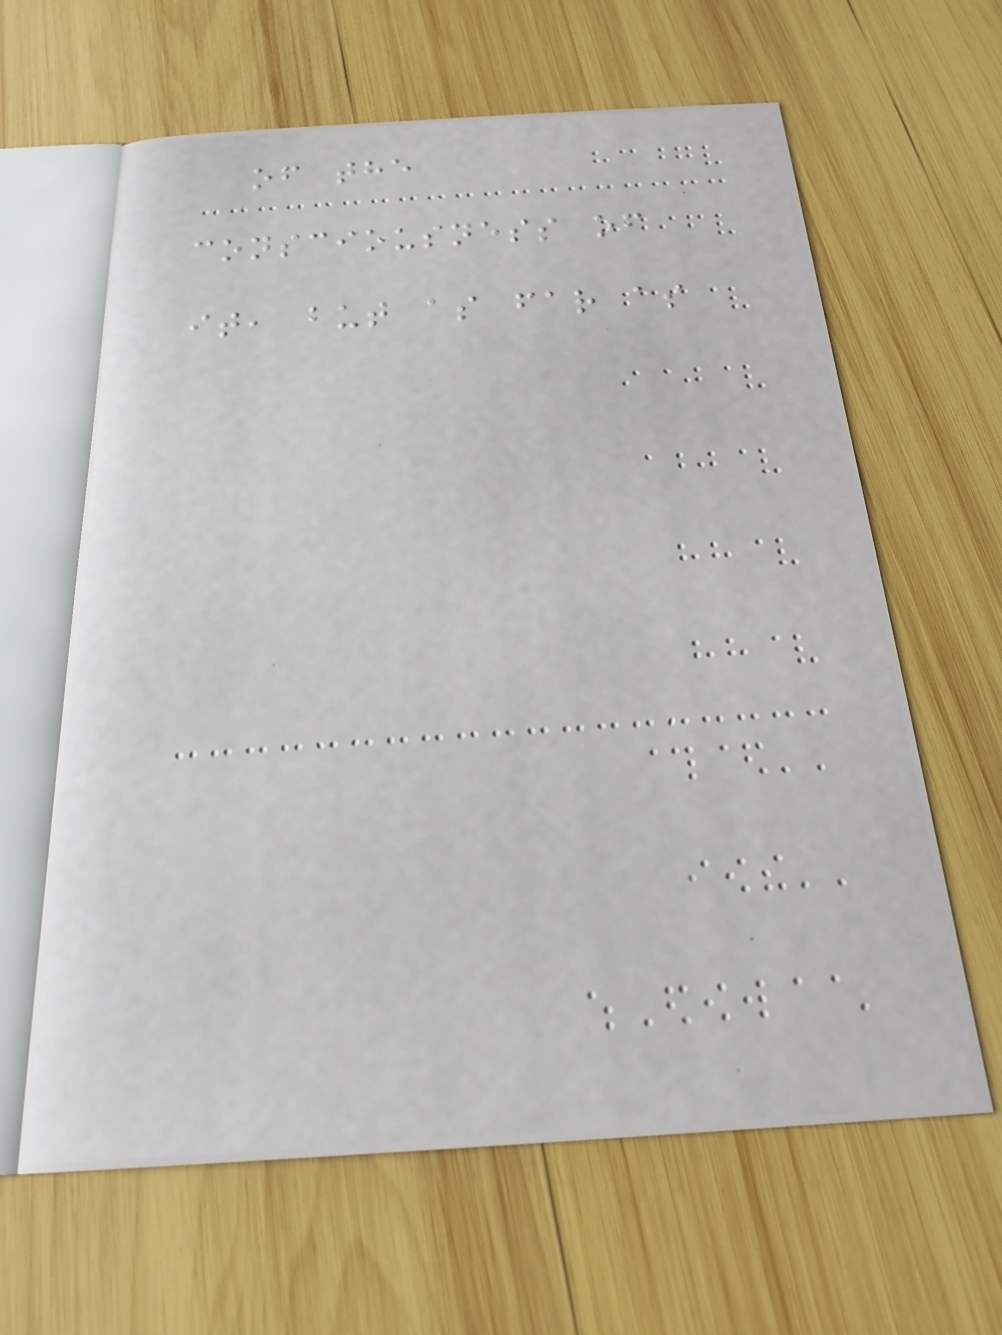of the
consciousness of
it, but as far as
